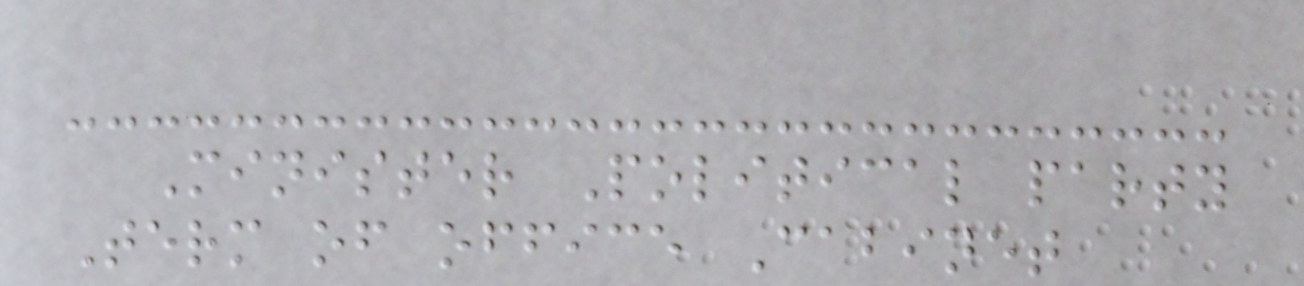Minister Political party
Term of office Cabinet
